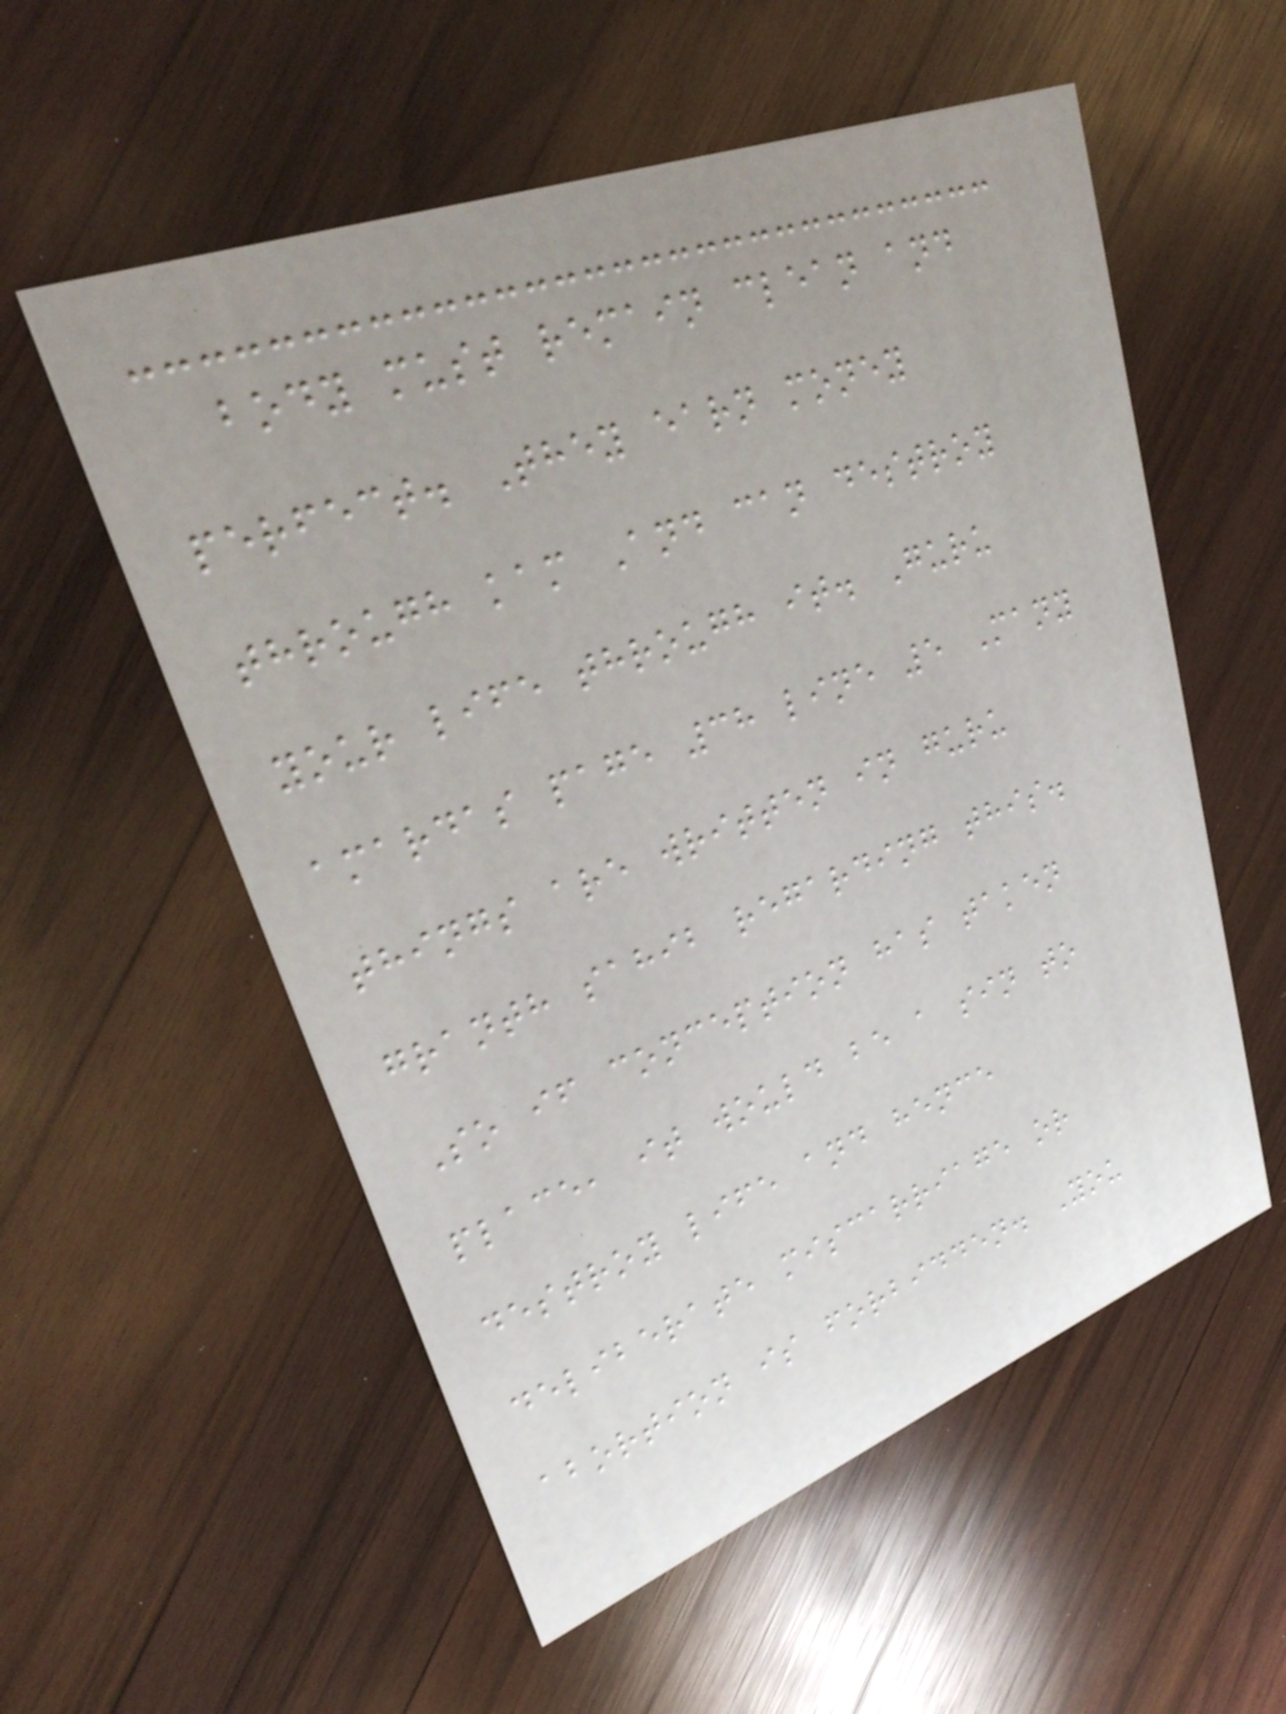body must remain clean and
perfect. They earn money
through kam And can destroy
your life through it. Guru
amardas page 38 line 5 Many
things are written in guru
granth sahib regarding this.
So if conception has taken
place, it would be a sin to
destroy life and hence
deliberate miscarriage or
abortion is forbidden. You
